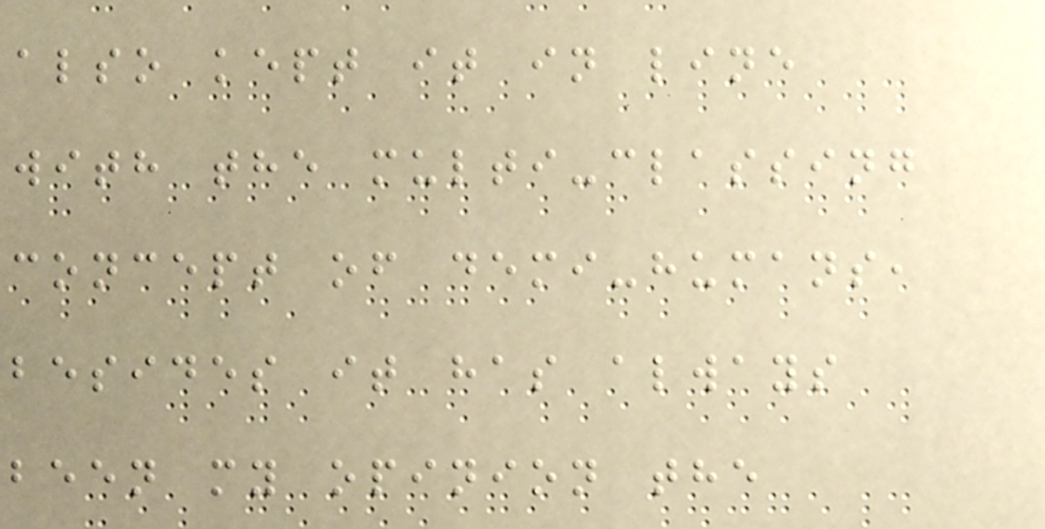also kept it in line
with the multi-classing
concept of demi-humans,
besides it has always
been my opinion the
